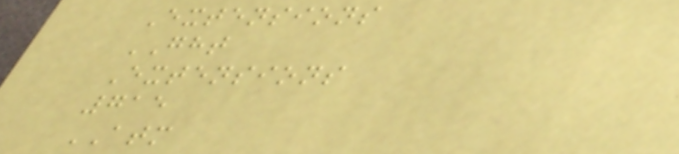Extensions
GHT
Extensions
715
ATM
